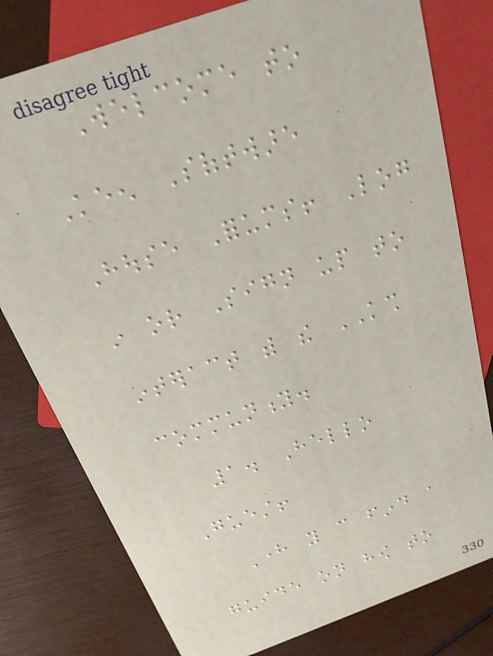Welcome to
Keen Software
House Forums! Log
in or Sign up to
interact with the KSH
community.
1. Hello
Guest!
Here you can find a
guide on how to
